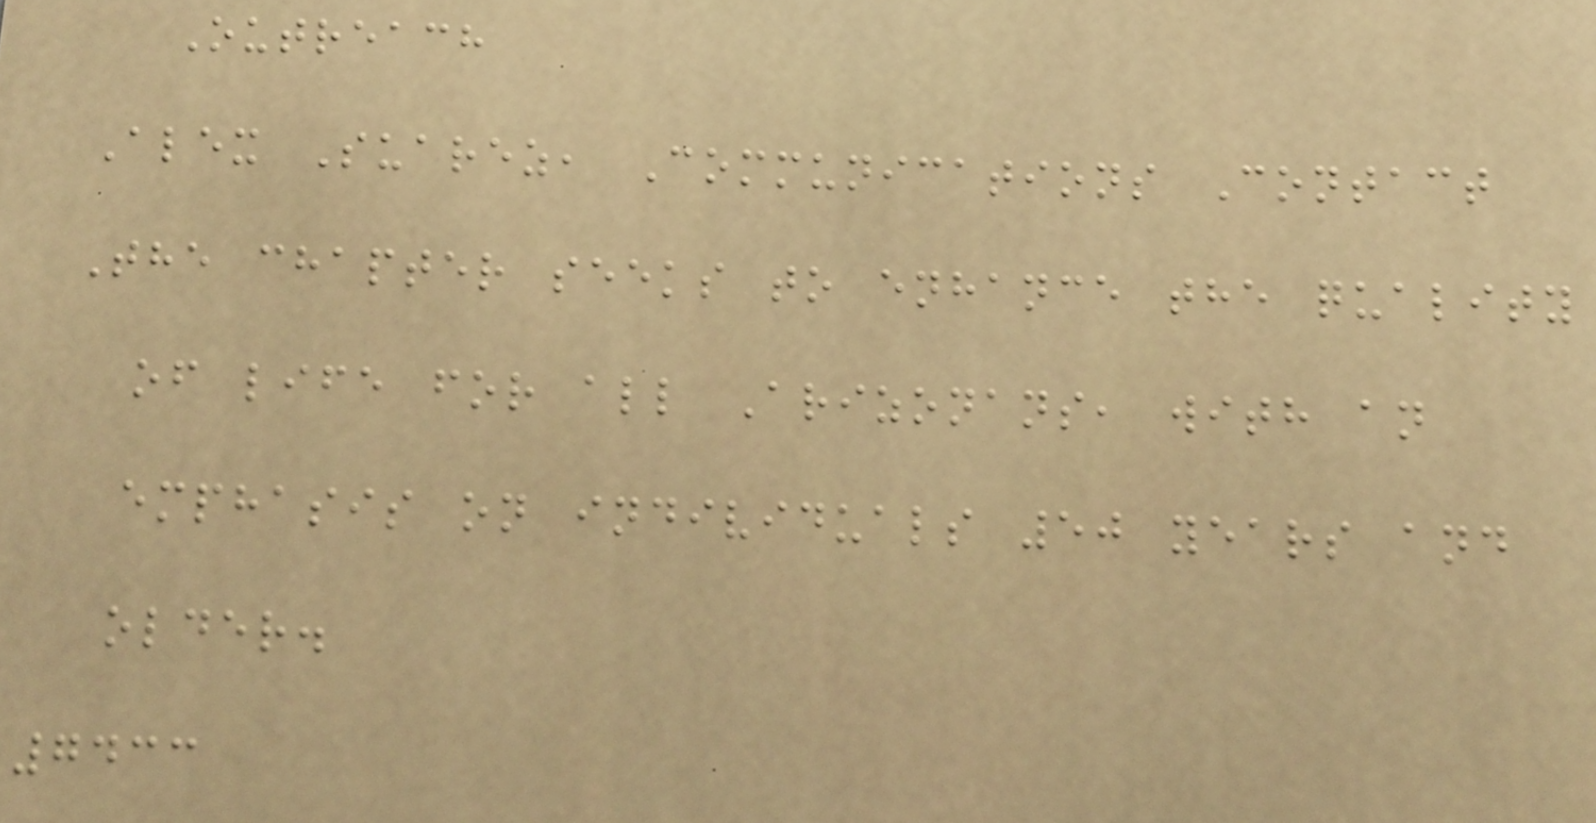Outreach
Alex Suarez, Communications Contact
The chapter seeks to enhance the quality
of life for all Arizonans, with an
emphasis on individuals 50 years and
older.
7433
